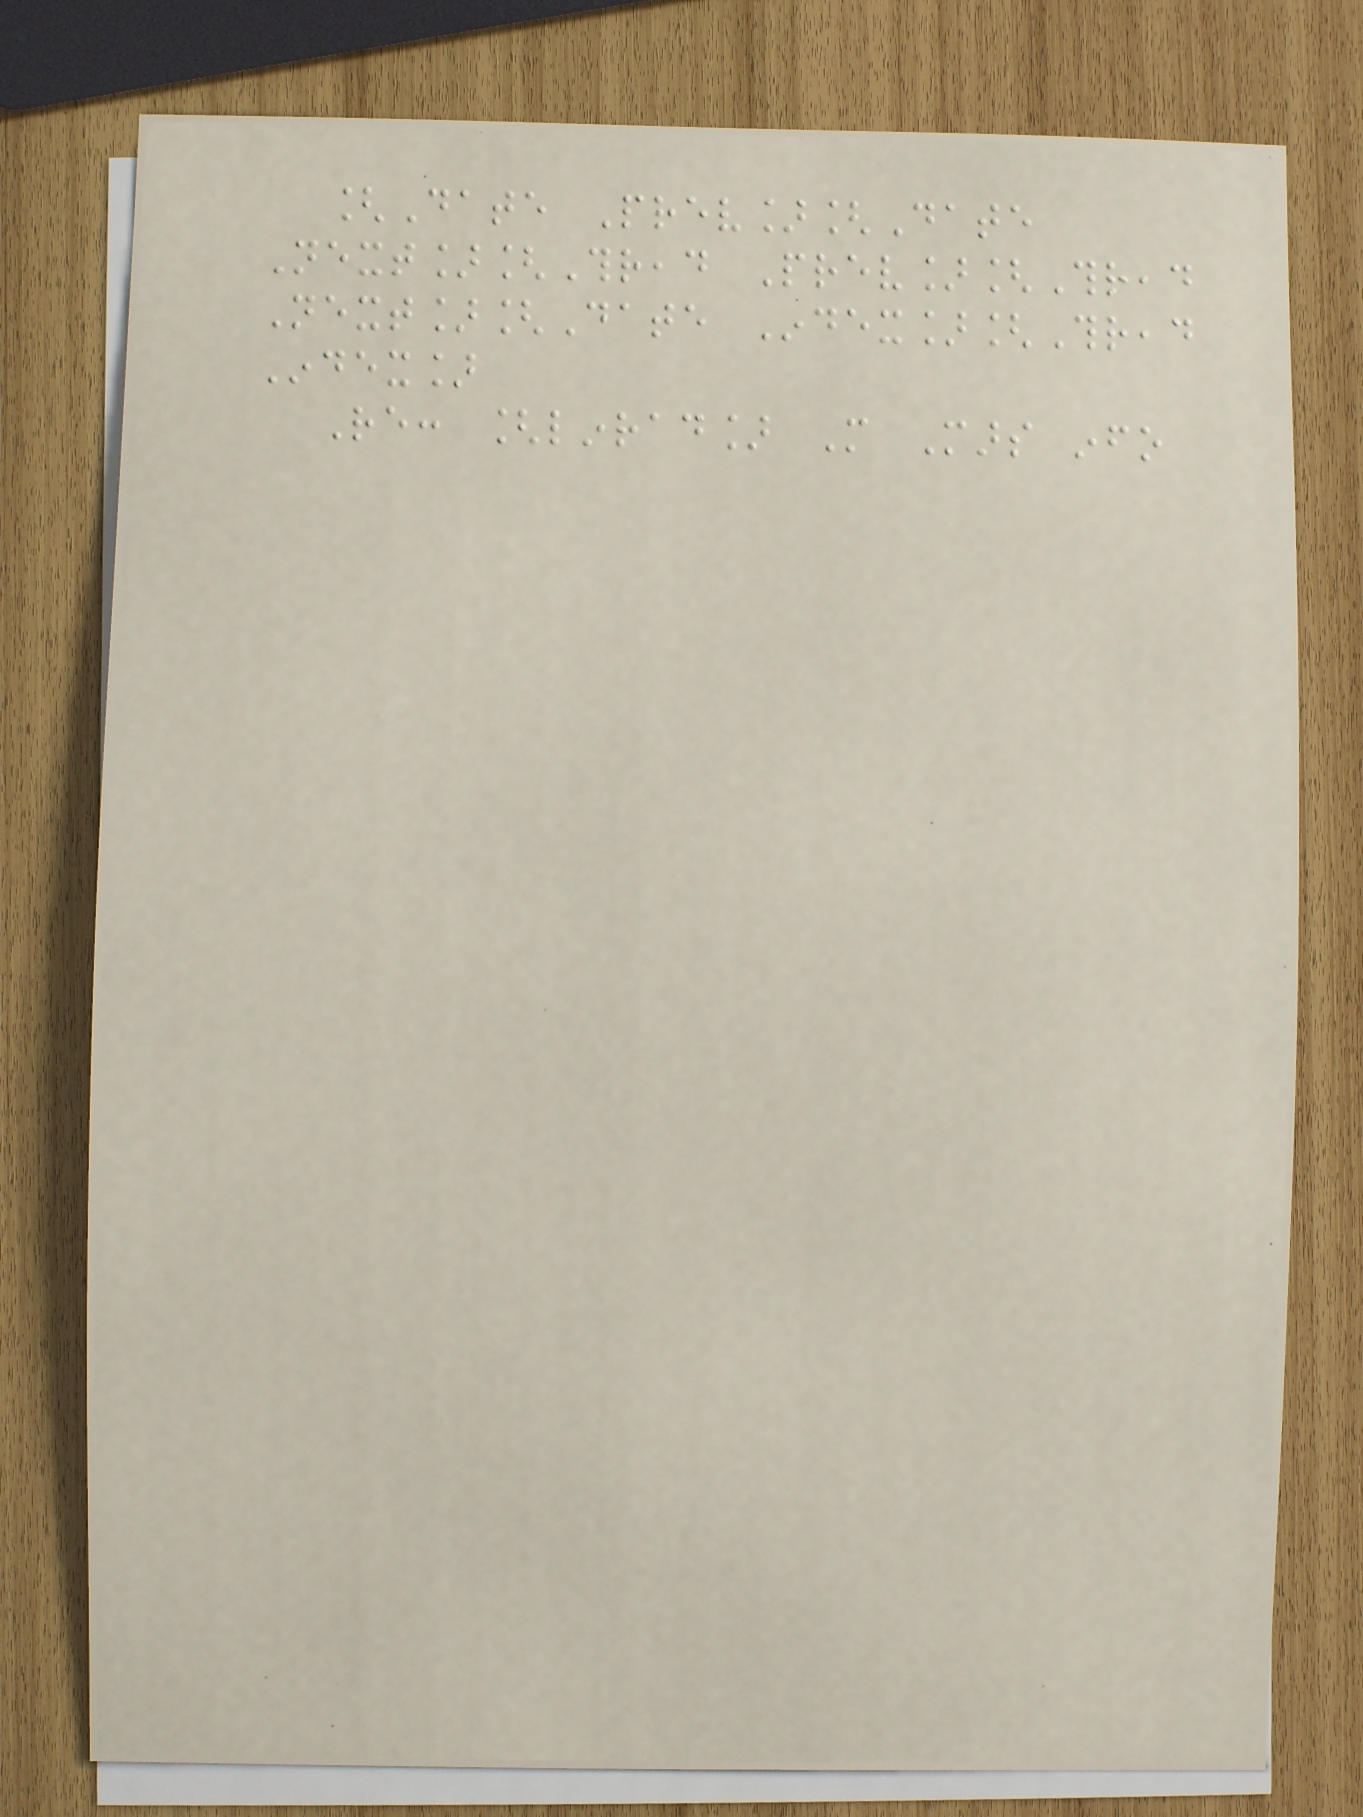[Date Prev][Date
Next][Thread Prev][Thread
Next][Date Index][Thread
Index]
Re: [linrad] More Mars info
